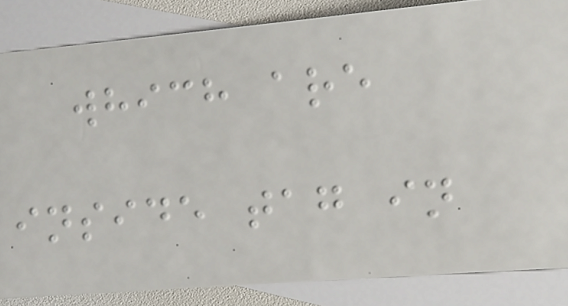which are
inside tag in
